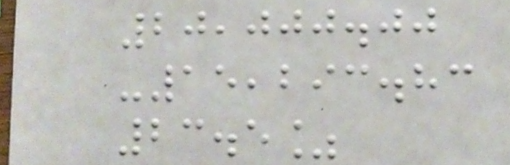20,000.00
-15,293.83
23.5%
